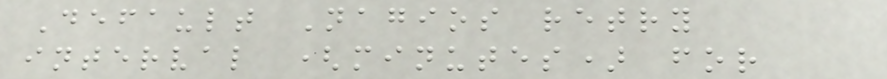Default Nagios retry
interval (minutes) for
